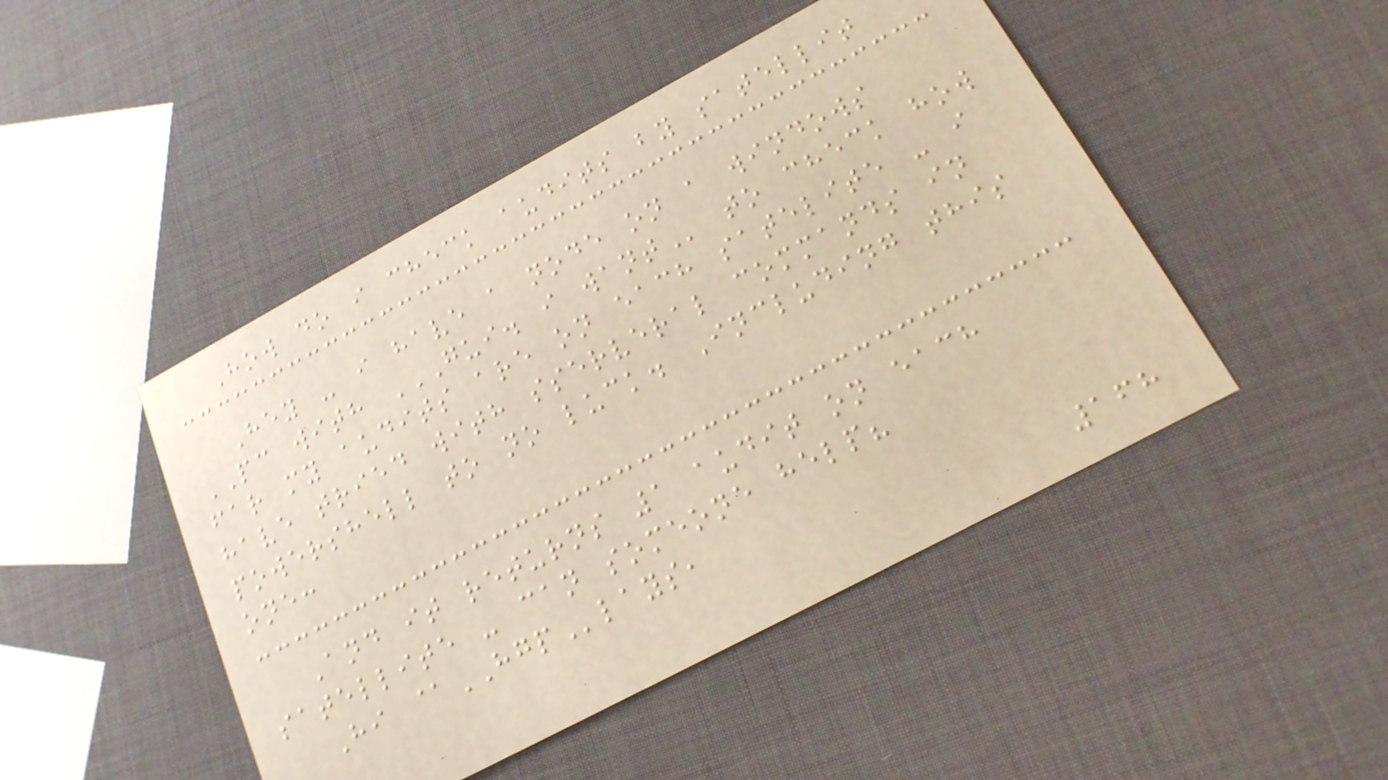How do i check audits by satellit
Hey - i have a node on a windows
PC with GUI. I WANT to check how
far my audits are on each satelite - i
have tried with sserveral commands in
powershell to no luck. Including this
one:
And it returns 1 audit on each
satellite - can someone help?
Hi @HGPlays,
168
